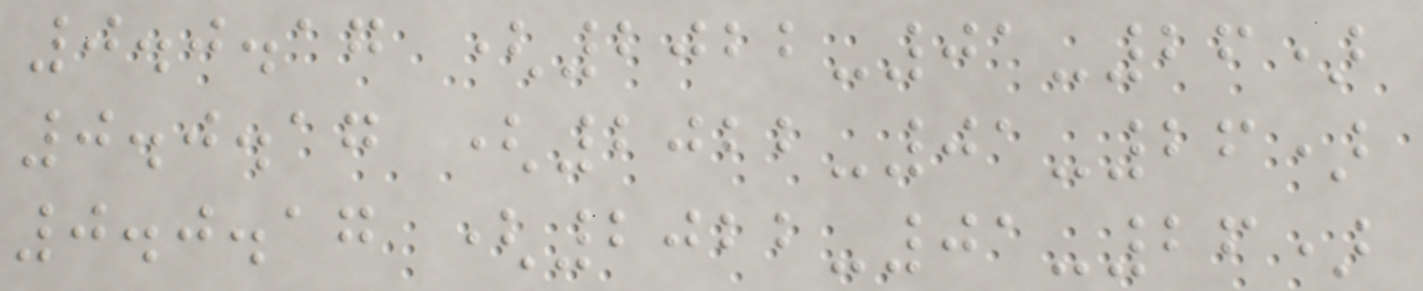0.0.17 (2022-01-26)
0.0.17 (2022-01-26)
0.0.17 (2022-01-26)
